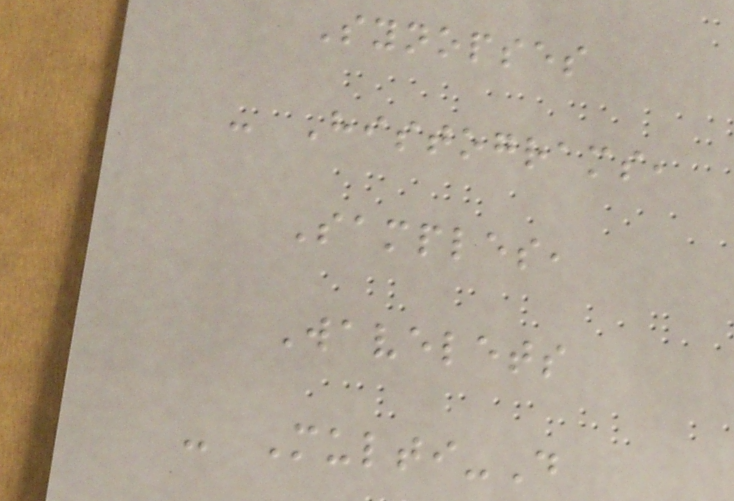Synopses
- Histograms,
Samples,
Wavelets
- Multi-D
